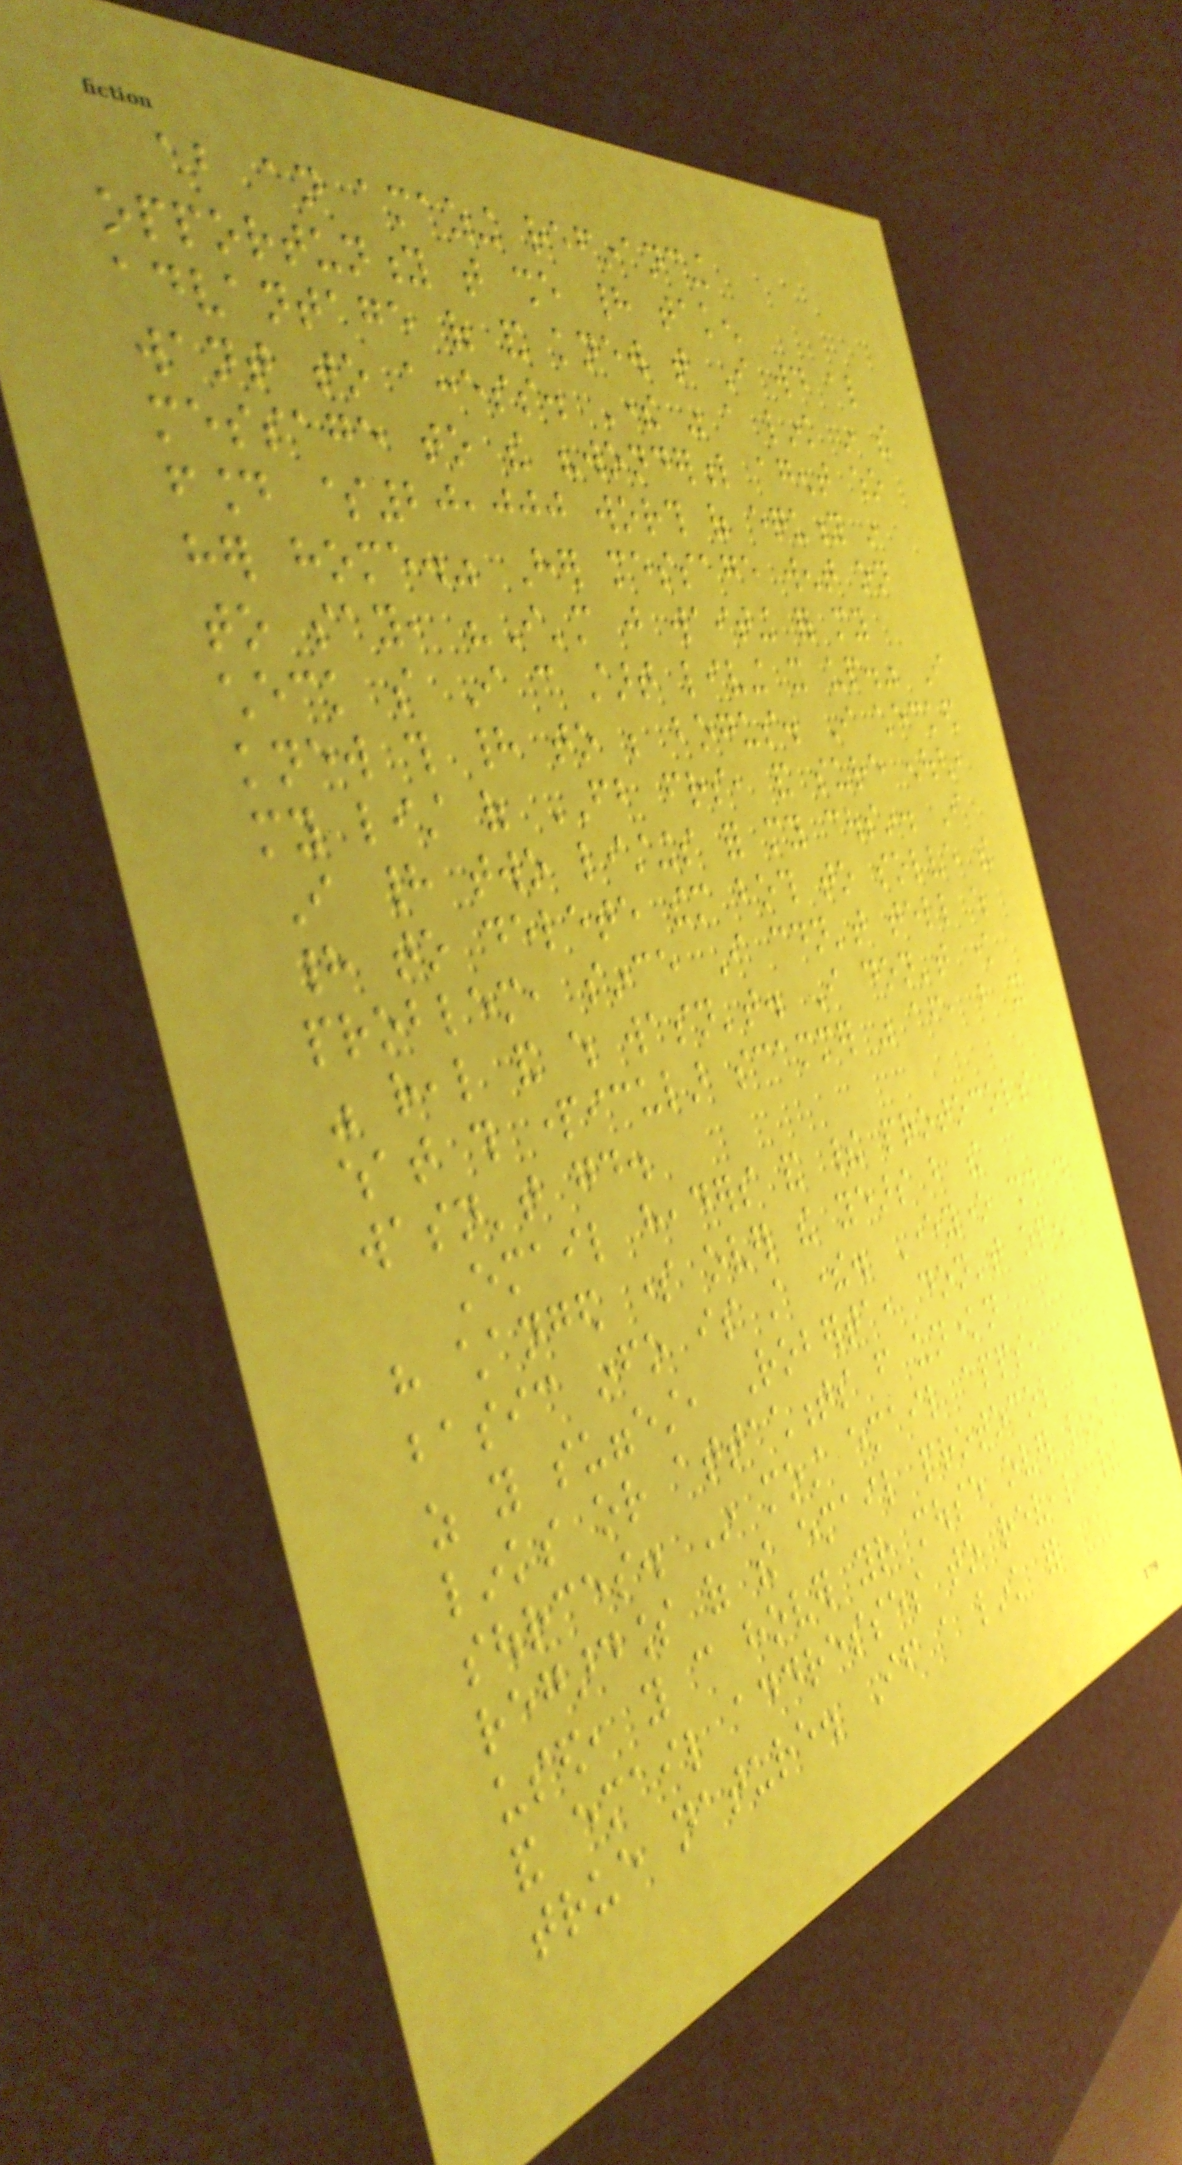about an amazing refinancing
opportunity that she had taken
advantage of and knew that I would also
want to access. There was a link in the
message to the "wonderful agent who
found $20,000 worth of equity in
her home." Her message went on
to say, "I'm just waiting for my
check so I can start living it up." I
knew this had to be bogus. I checked
my list of FB friends, and sure enough,
I had two listings for my cousin. I
had to delete them both to solve the
problem, since I couldn't tell which
was real and which wasn't. I don't know
what this particular scammer was after, but it
wasn't good.
Email headers and their protocols
have changed some over the years but the
basic info is still there. Everyone should do
as you suggest, Roberta, don't open
links or attachments from unknown
sources. In most email apps,
regardless of the email protocol
used, you can hover your mouse over links
and email addresses to reveal their
true nature. If a link for
